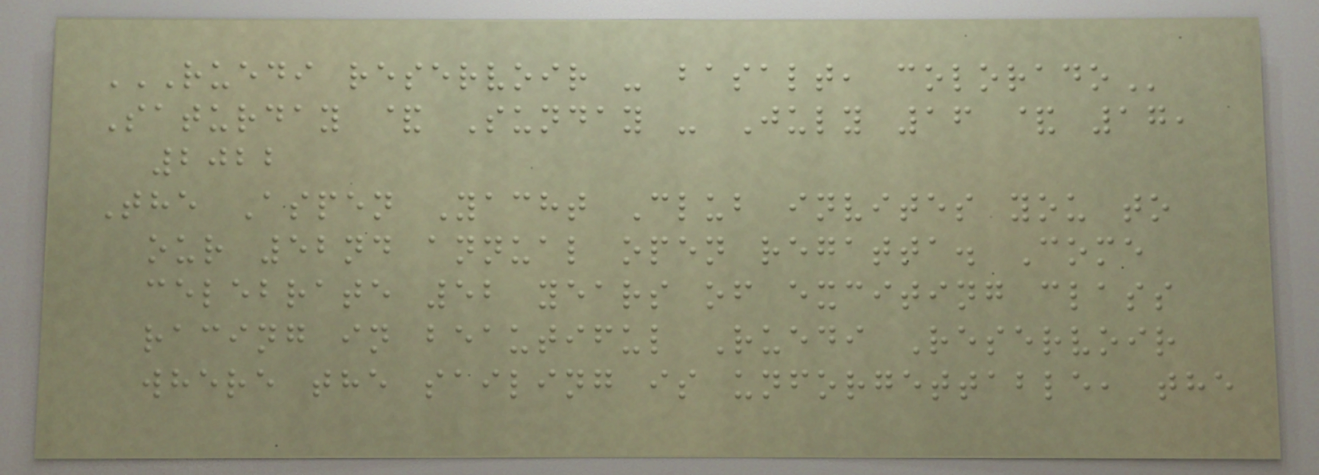RUEDI RESERVOIR - BASALT, COLORADO
Saturday & Sunday - July 16 & 17,
2022
The Aspen Yacht Club invites you to
our 52nd annual open regatta. Come
celebrate 52 years of exciting class
racing in beautiful Ruedi Reservoir
where the sailing is unforgettable, the
